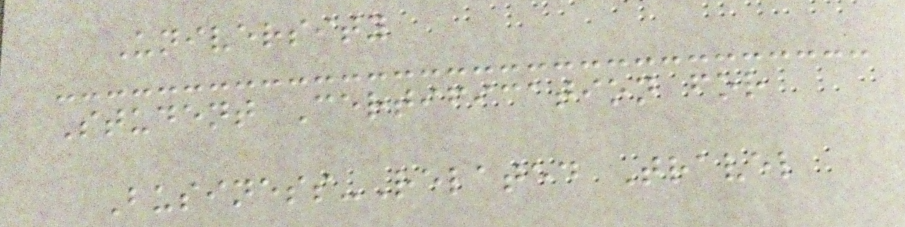University
Student Certification for
Business-Related Travel
